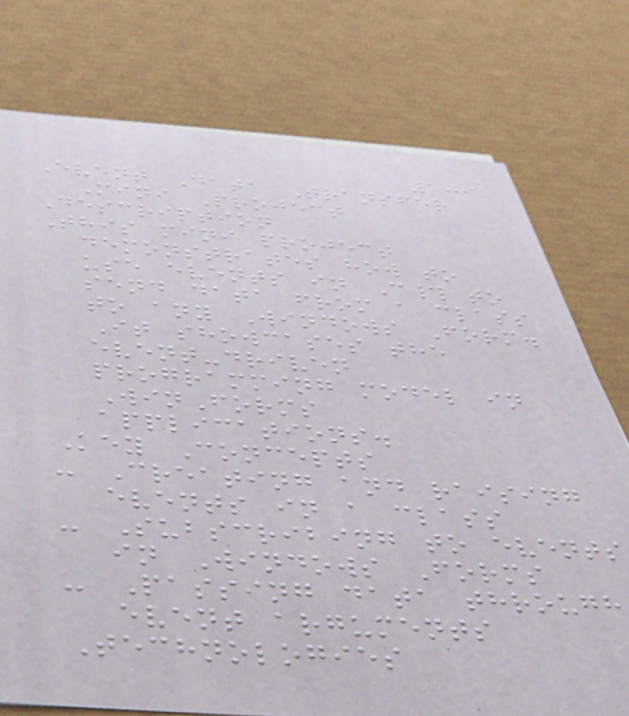109
Event Data Transfer
Mini Project
Description
This mini project
demonstrates how to
use events in C# to
send data from a class
to any Windows Form.
It showcases the
event-driven
programming model in
WinForms
applications.
Key Concepts
- Creating and raising
events in a class
- Subscribing to events
in Windows Forms
- Passing data through
event arguments
Technologies
